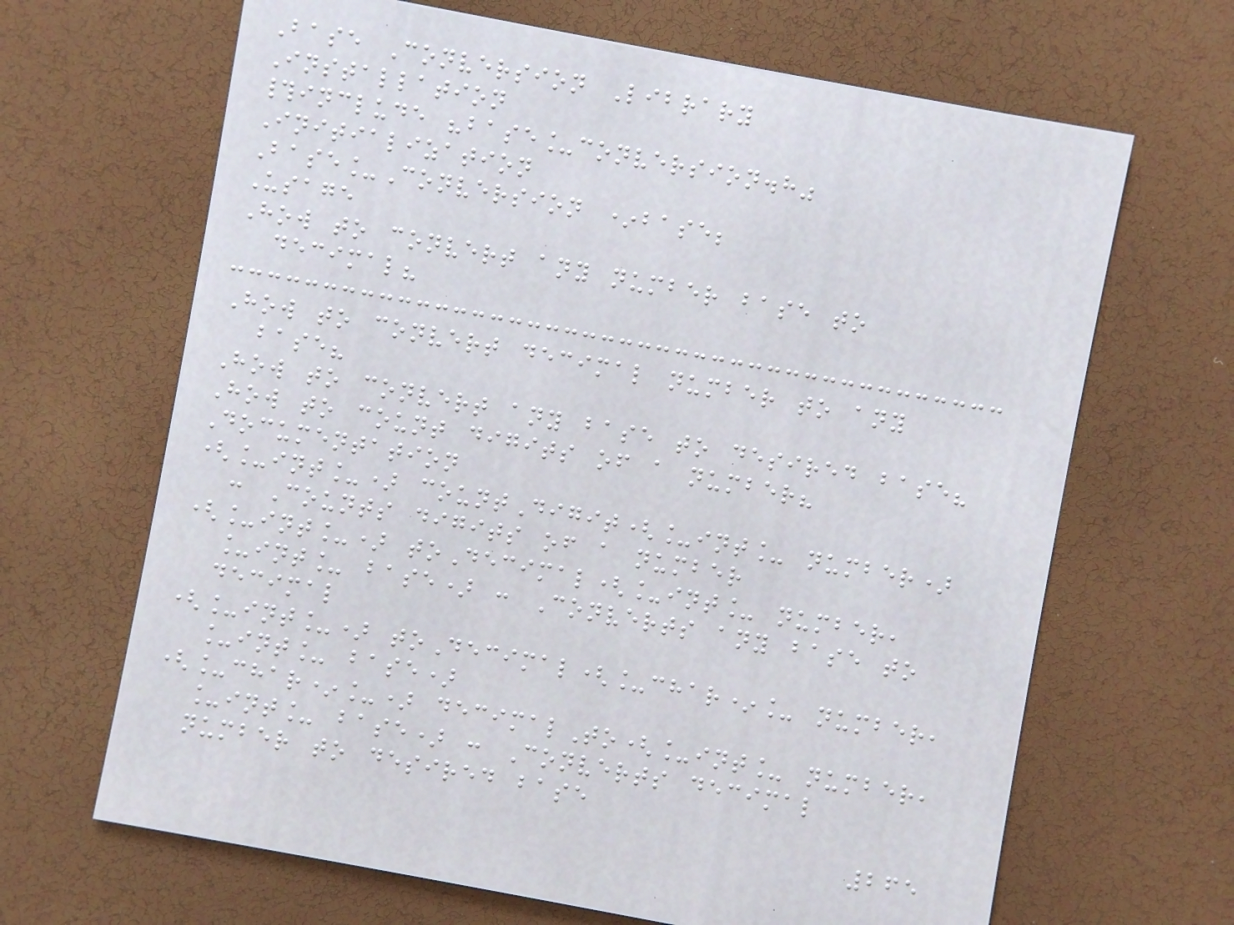Base Conversion Library
Installation
#include "base_conversion.h"
Initialization
Base_Conversion *base;
Usage
How to convert any number base to
decimal?
How to convert decimal number to any
base?
How to convert any base to desired base?
How to count digits of a number?
Documentation
(_int_) countDigit(_int_ number)
: Counts digits of a number
(_int_) toDecimal(_int_ number,
_int_ base) : Converts any base to
decimal
(_int_) toDecimal(_char*_ number,
_int_ base)
(_char*_) decimalTo(_int_ number,
_int_ base) : Converts decimal
number to desired base
265
